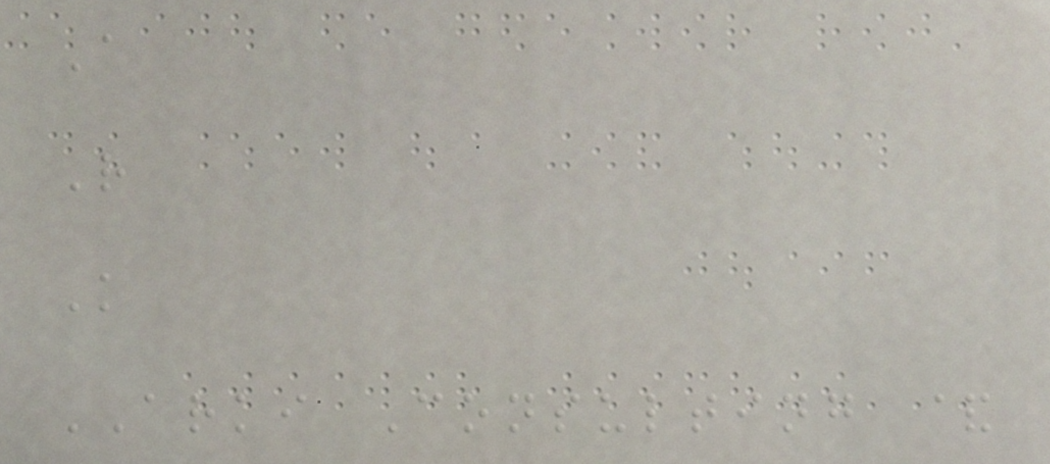A
R
K
ARKI Consulting &
